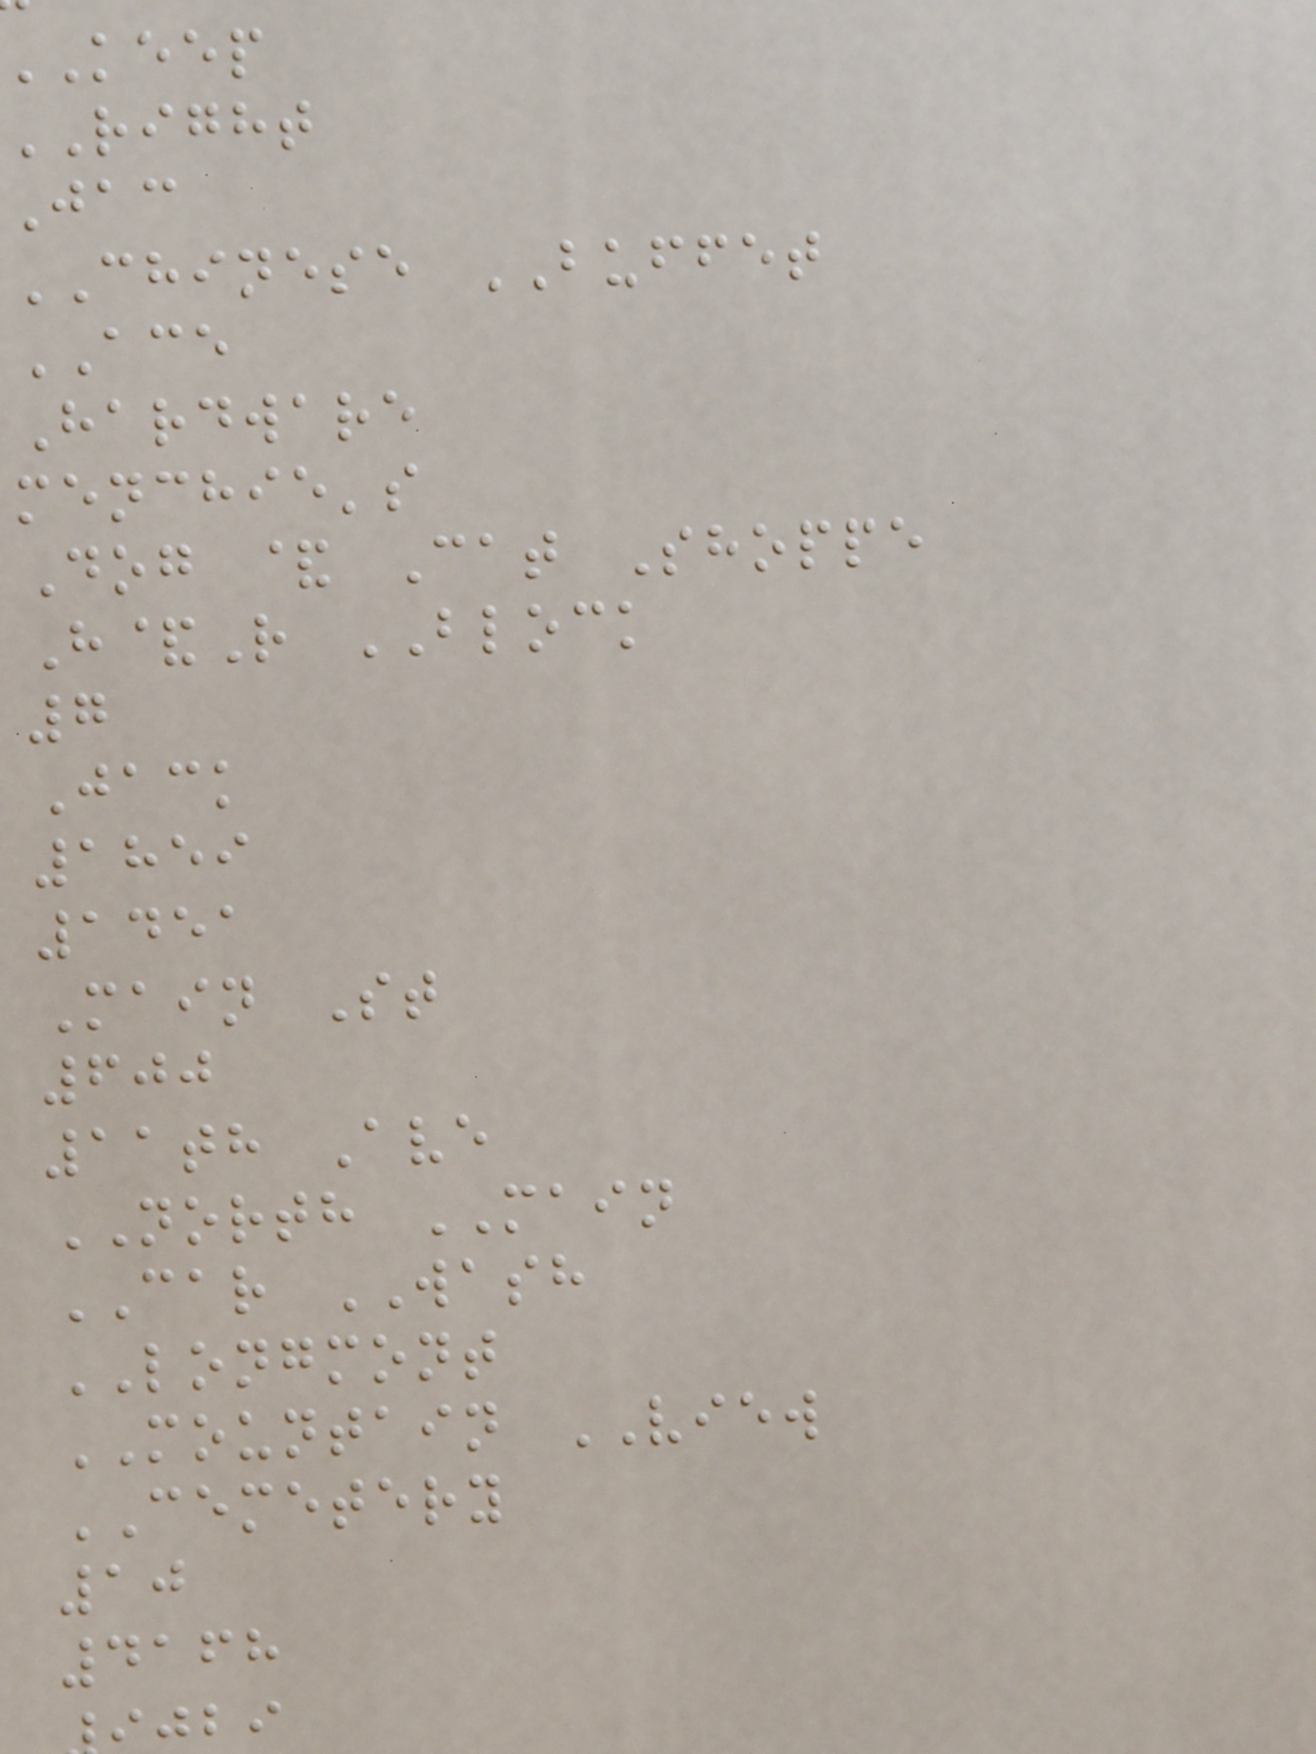keep
RIGHT
Jac
CHINESE BUFFET
ACE
Hardware
menchie's
Dog & Cat Shoppe
H&R BLOCK
7
Jack
1859
1451
Main St
600
11th Ave
NORTH MAIN
CAR WASH
LONGMONT
MOUNTAIN VIEW
CEMETERY
10
4168
